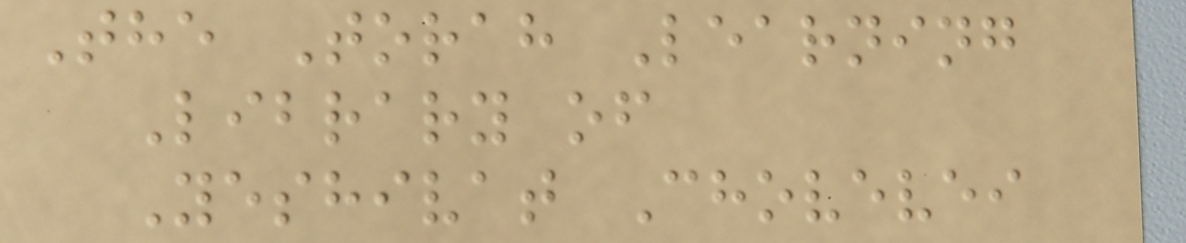The Torah Learning
Library of
Yeshivat Chovevei
